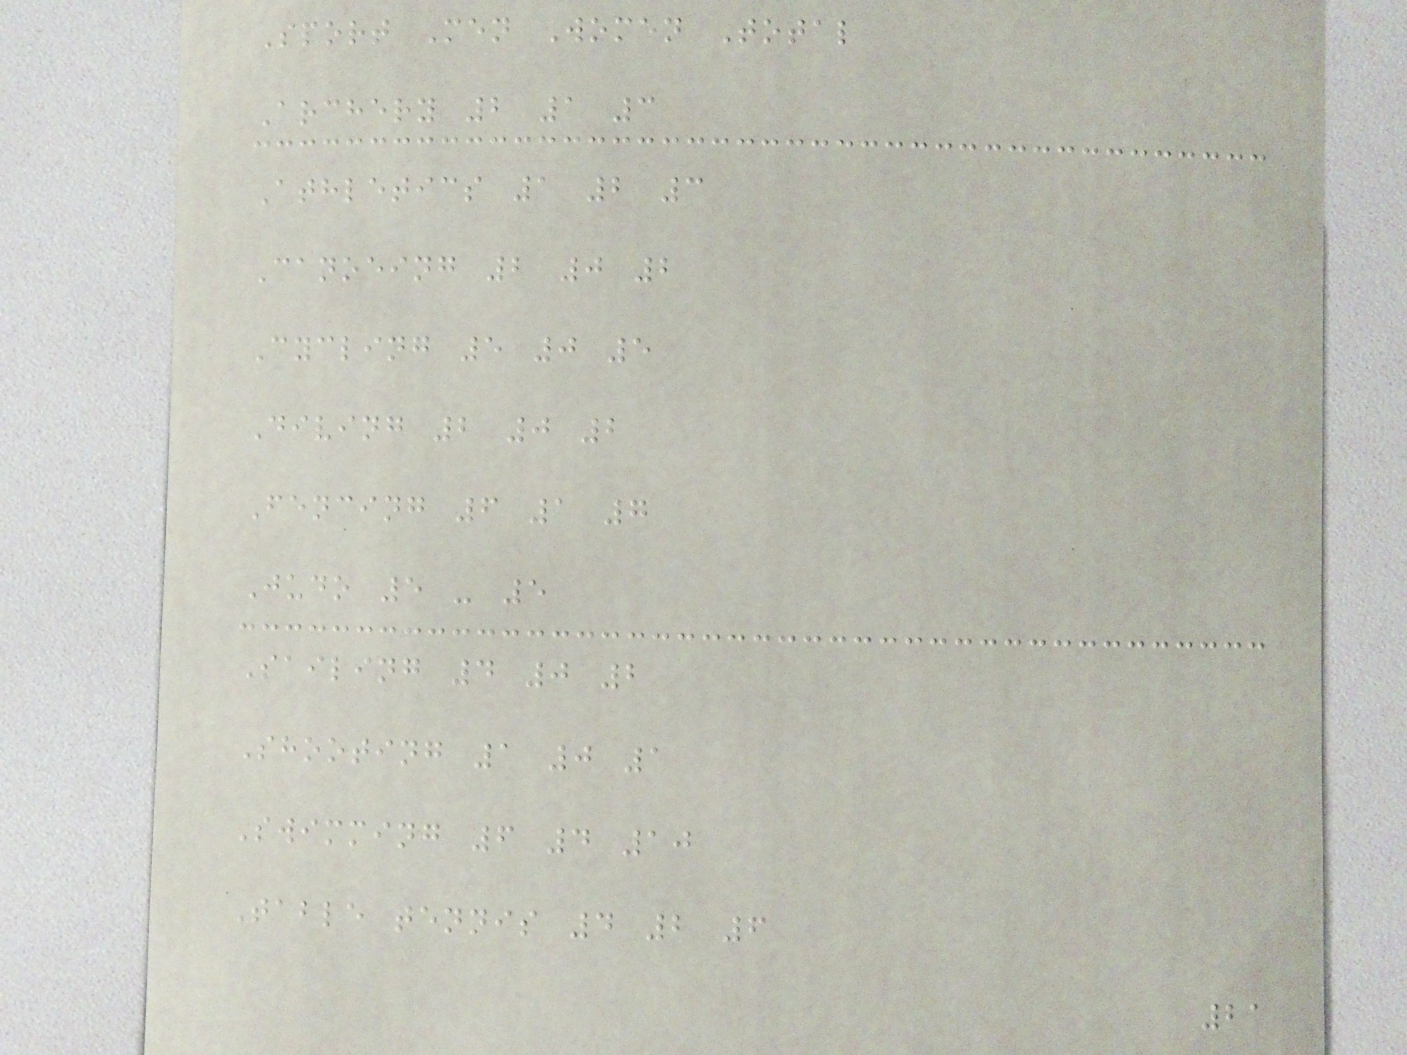Sport Men Women Total
Archery 2 1 3
Athletics 1 2 3
Canoeing 2 0 2
Cycling 5 0 5
Diving 2 0 2
Fencing 6 1 7
Judo 5 - 5
Sailing 4 0 2
Shooting 1 0 1
Swimming 6 4 10
Table tennis 4 2 6
21
